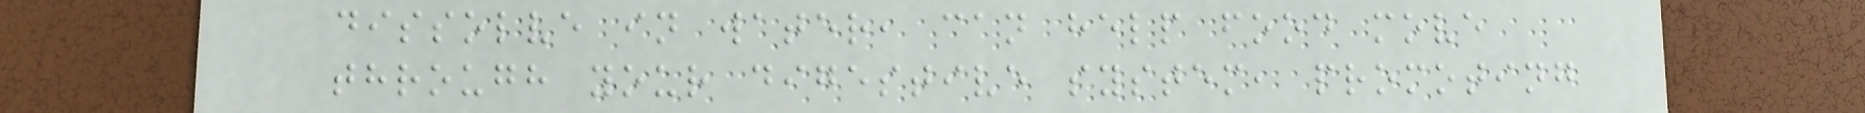dissolve in water, can help food move
through your digestive system, promoting
